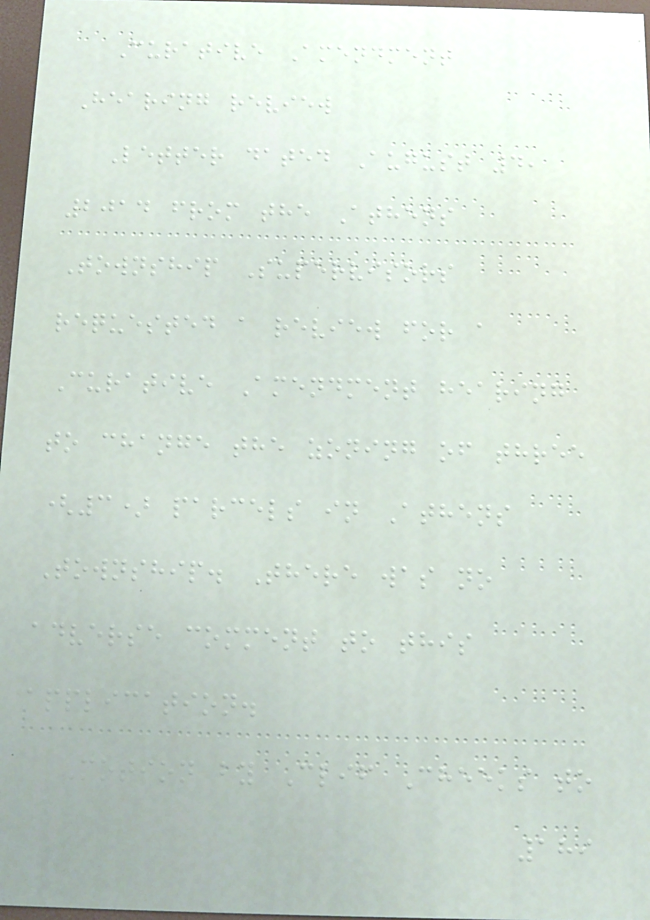Curative Amendment
Hearing review
Letter dated August 4,
2014 from the Athens
Township Supervisors
requested a review for a
Curative Amendment hearing
to change the zoning of three
(3) parcels in Athens
Township. There was no
adverse comment to this
application.
Motion by Clif Cheeks to
189
